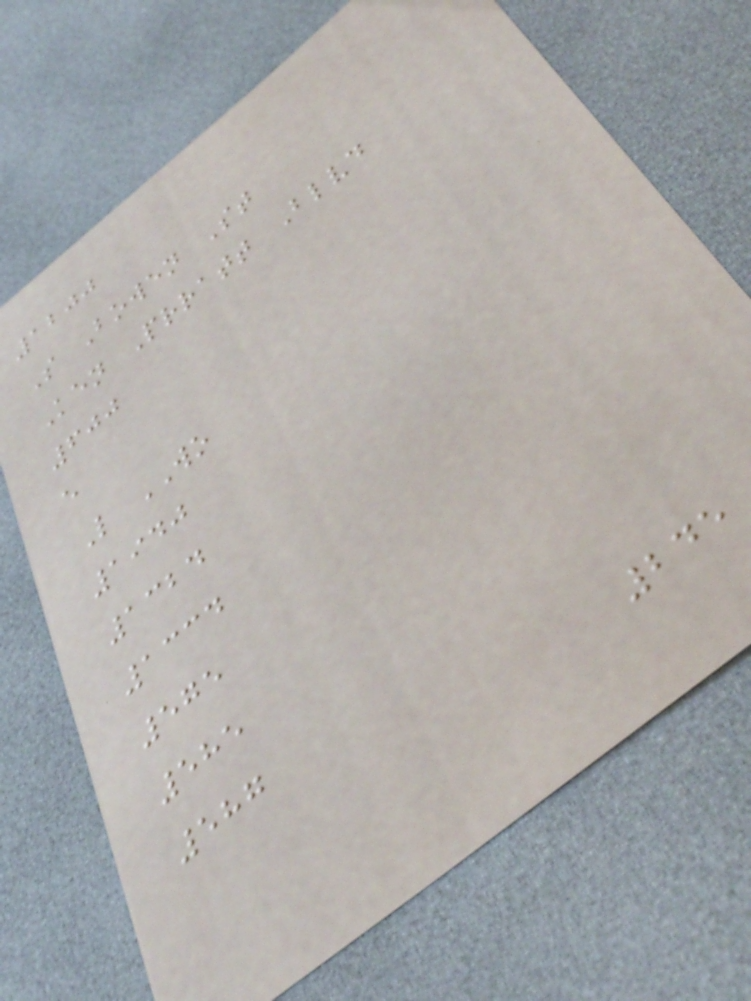1200
S Bowen St
Ken Prratt Blvd
600
e
L WO
1940
1324
1334
575
585
587
245
